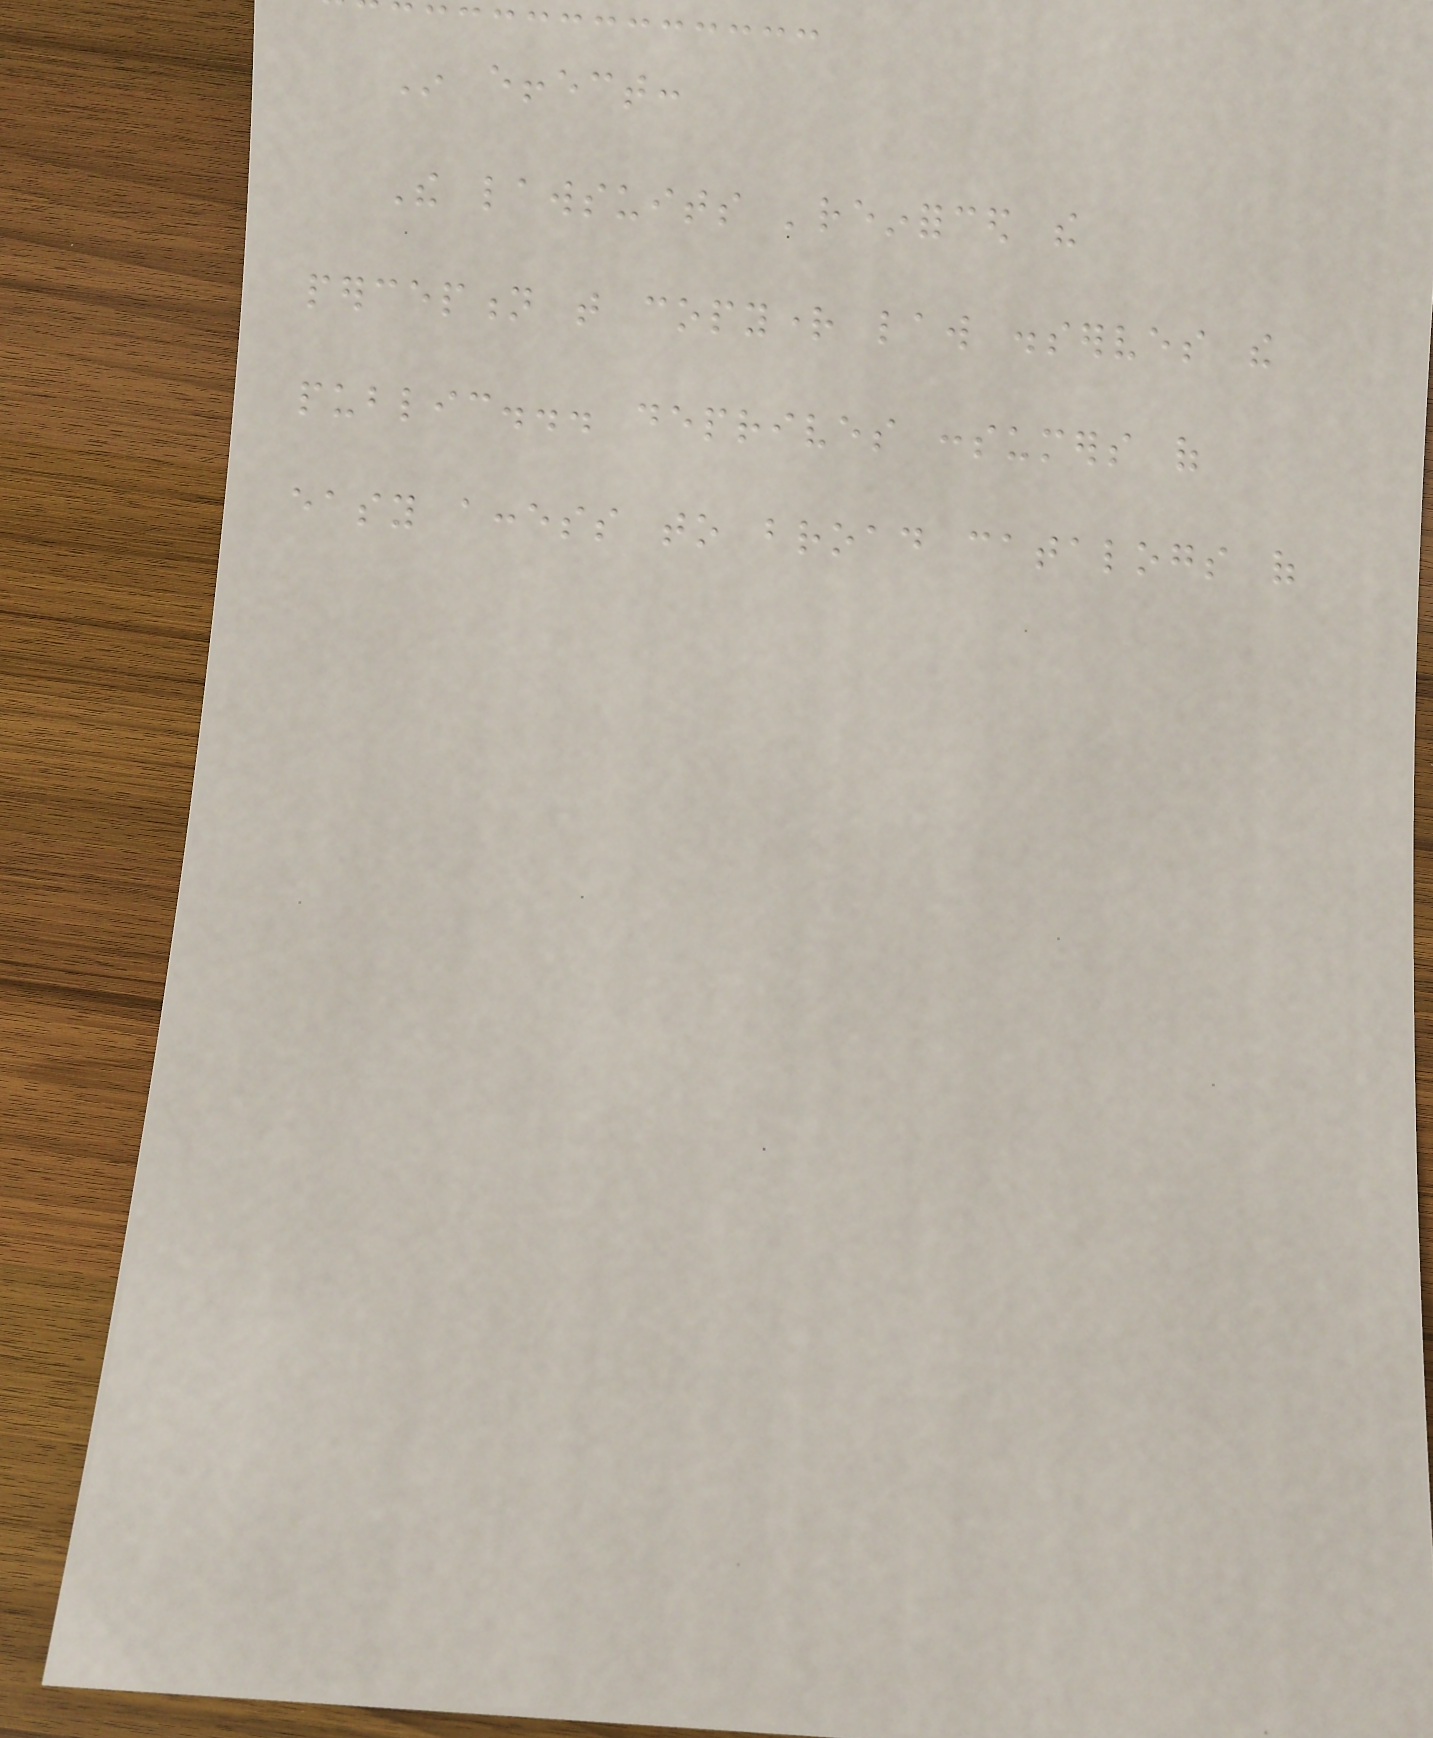In effect:
The lawsuits 'reinforced the
perception that copyright law disserves the
public... deprives consumers of
easy access to broad catalogs of
